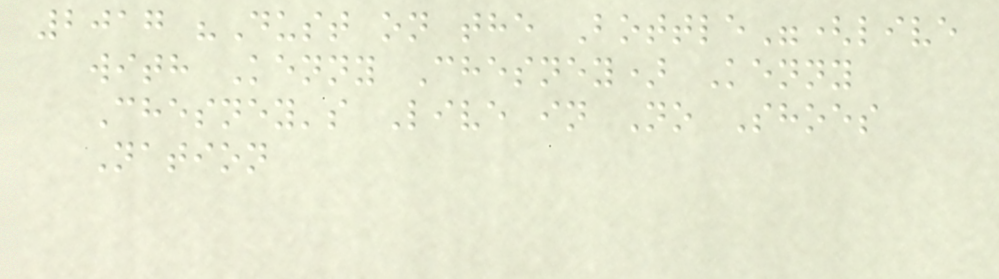2017 "Dust on the Bottle"(live
with Kenny Chesney) Kenny
Chesney's Live in No Shoes
Nation
